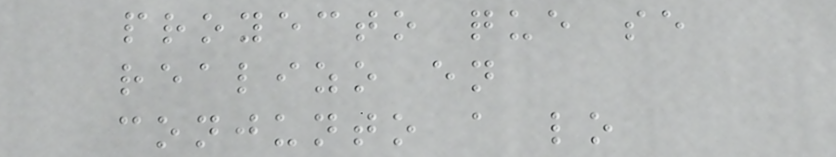proyecto que se
realizo en
conjunto a lo
